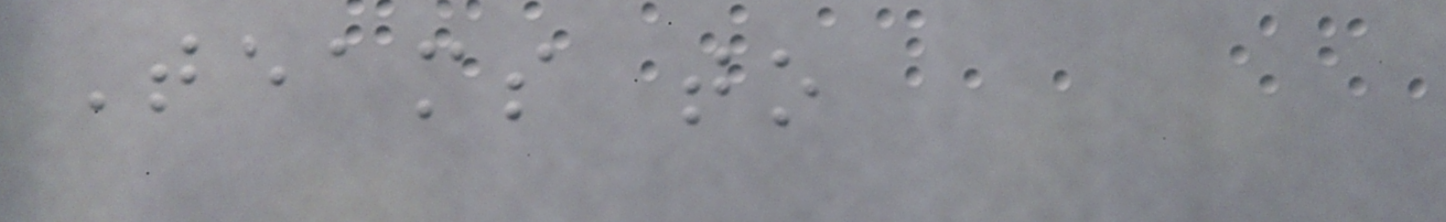Teams to
